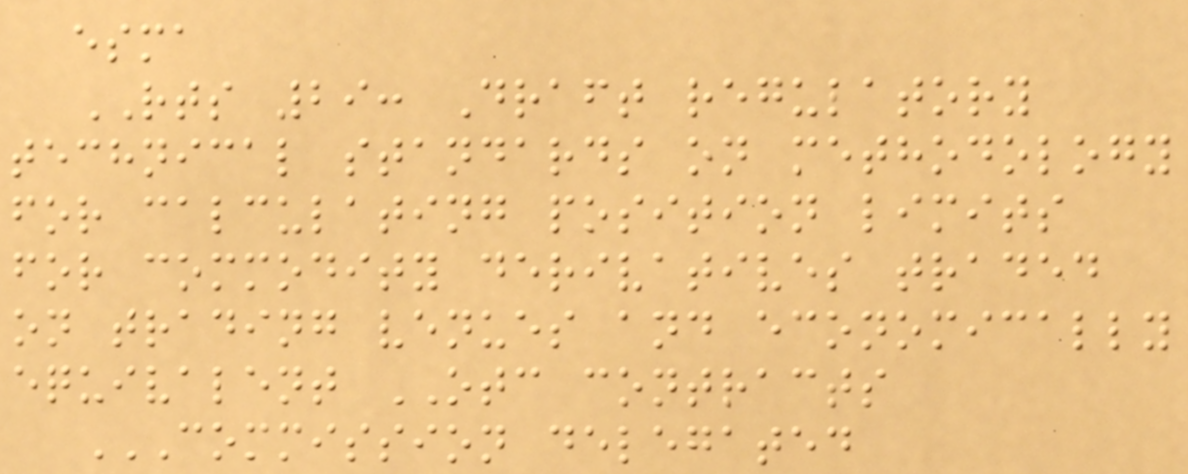esma
RTS 29: Draft regulatory
technical standards on methodology
for calculating position limits
for commodity derivatives traded
on trading venues and economically
equivalent OTC contracts
COMMISSION DELEGATED
